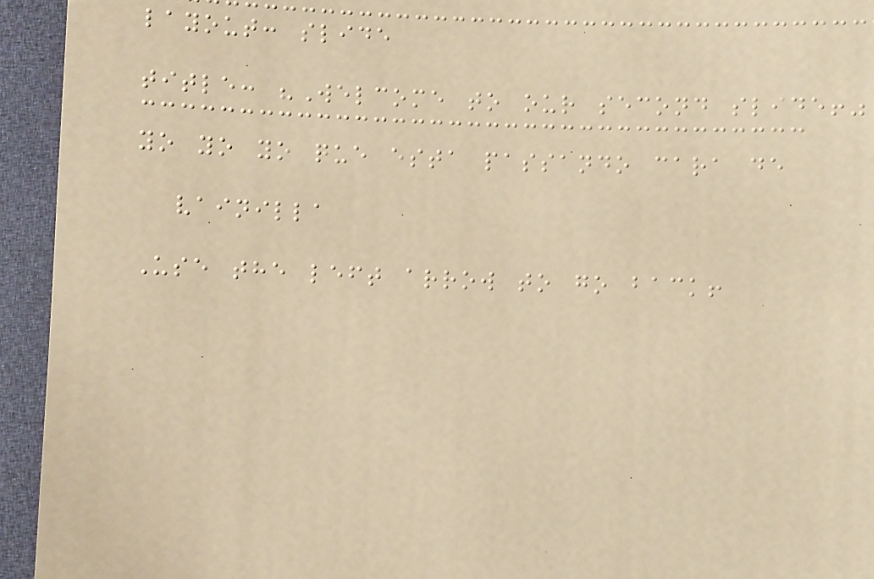layout: slide
title: "Welcome to our second slide!"
yo yo yo que esta passando cara de
vainilla
Use the left arrow to go back!
